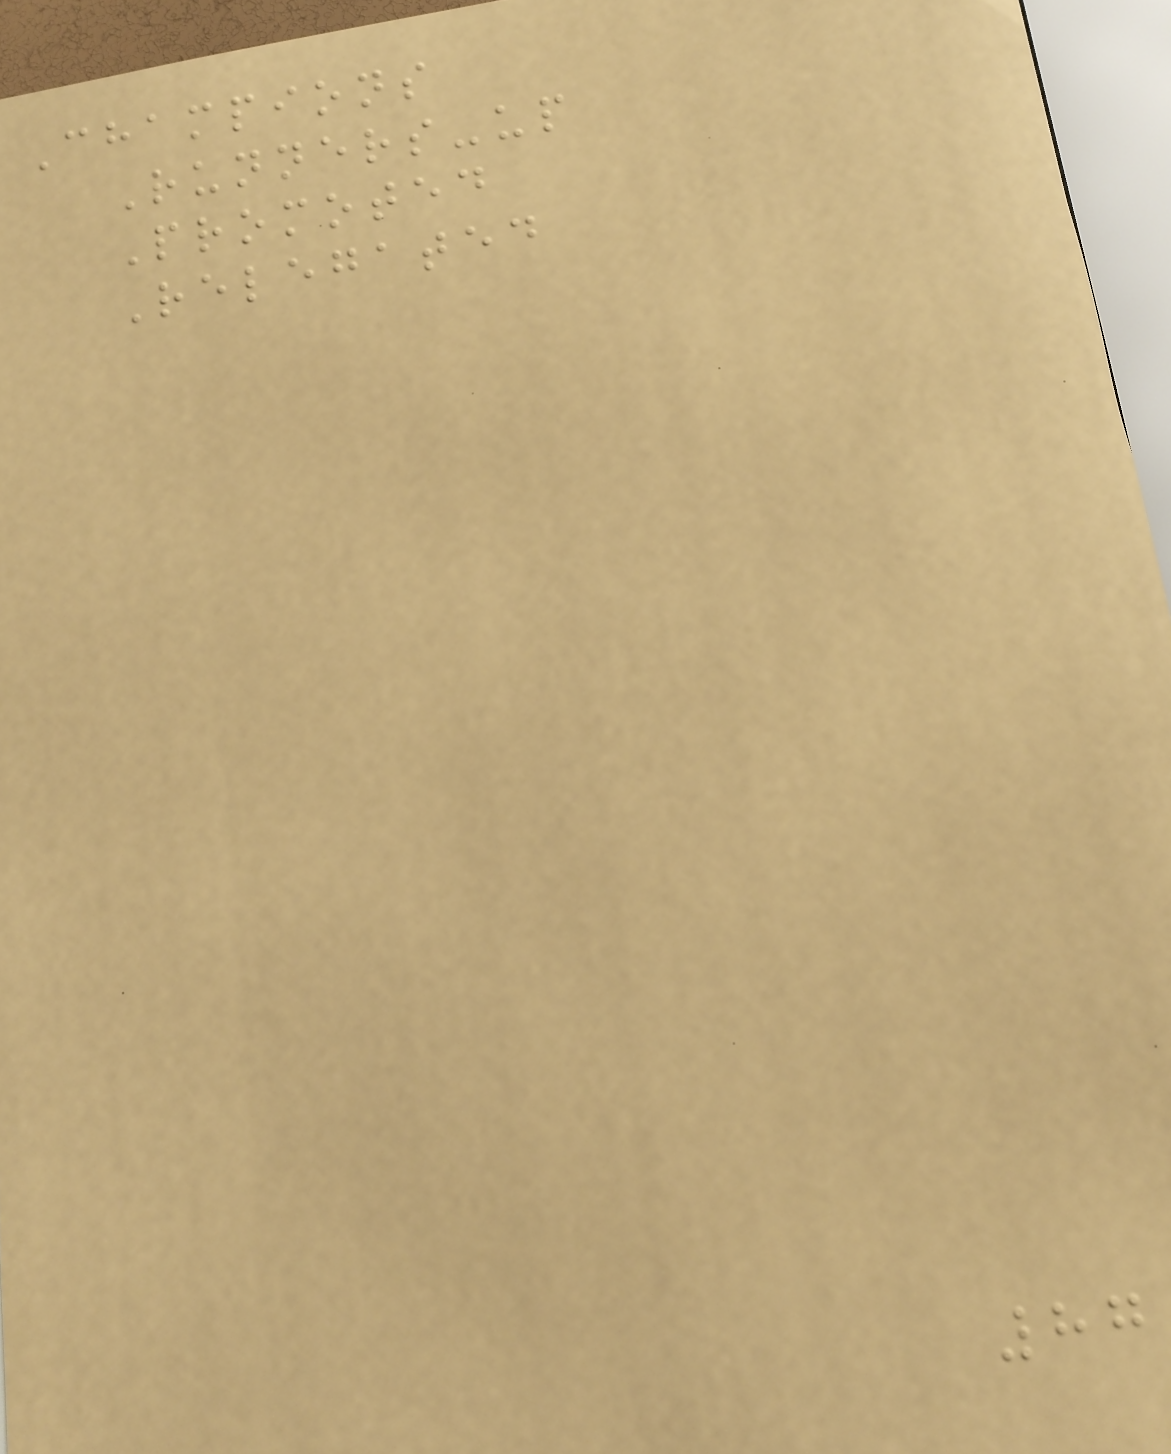Champions
Runners-up
Promoted
Relegated
87
